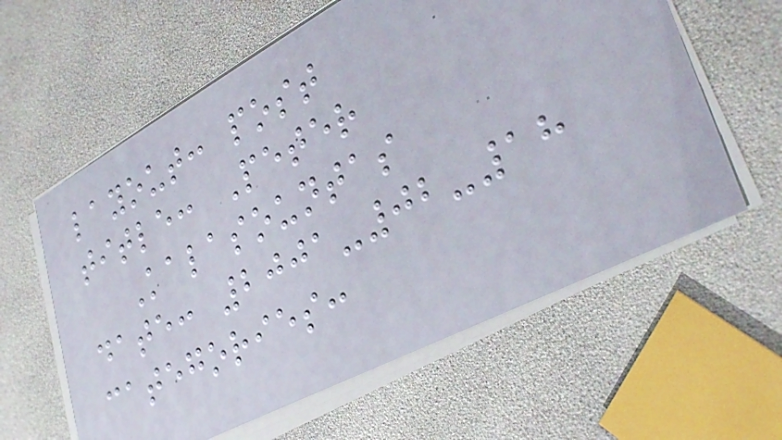layout: post
title: Peter
Kalasountas
date: 2001-02-18
categories:
